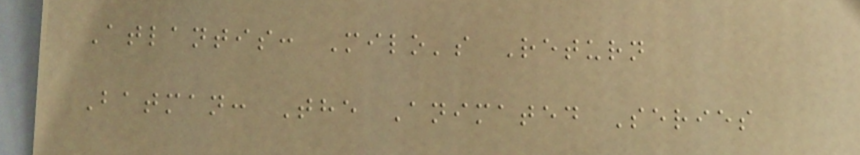Atlantis: Milo's Return
Batman: The Animated Series
